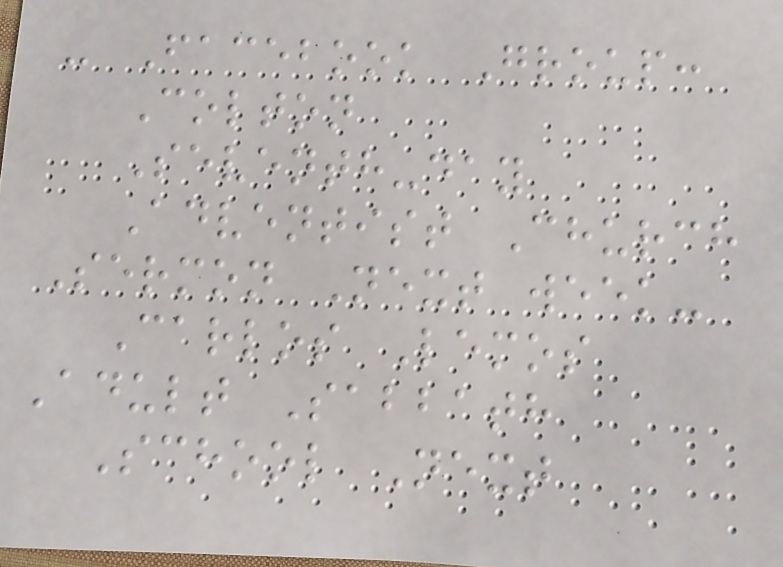- Facebook Group:
Colton
Seventh-day
Adventist Church
Sermon Next week-
Carlos Lemos
Adult Sabbath
School Next
